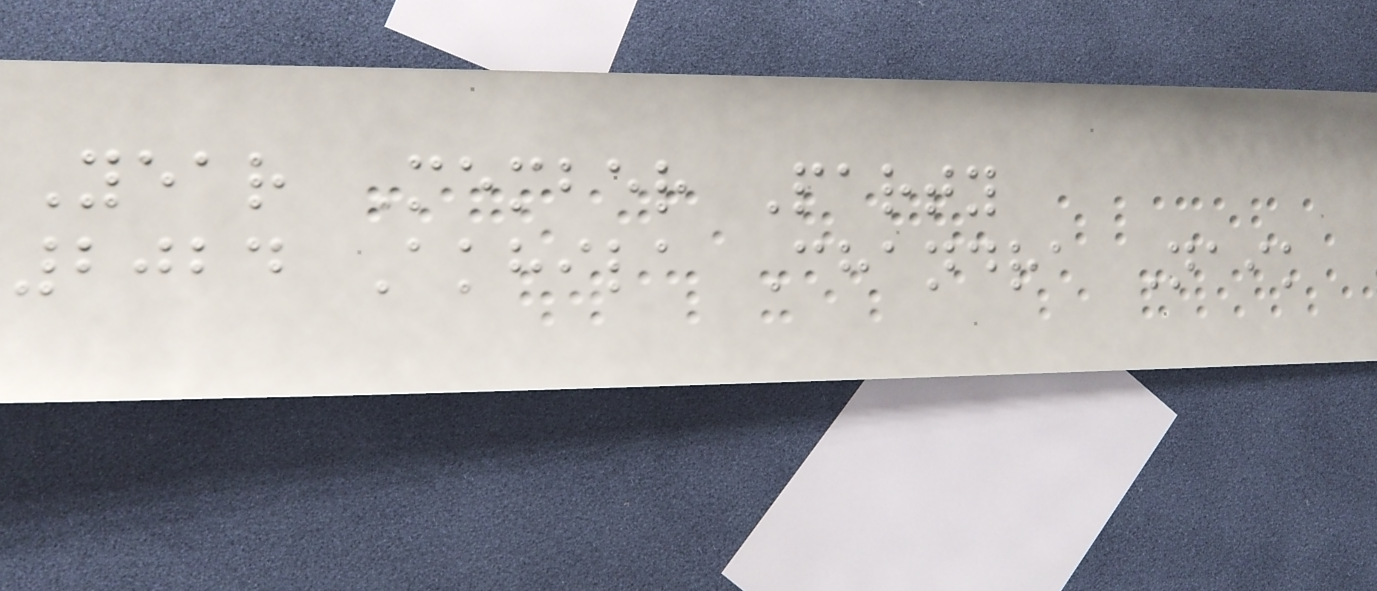Year Member Party
2024 Akhila Chandra Naik
